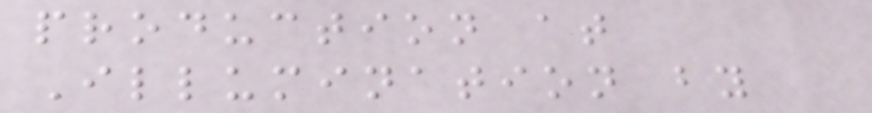production at
Illumination by
